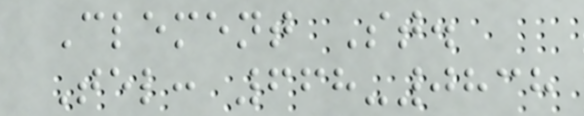Clement St.
Tel: 668-0838
